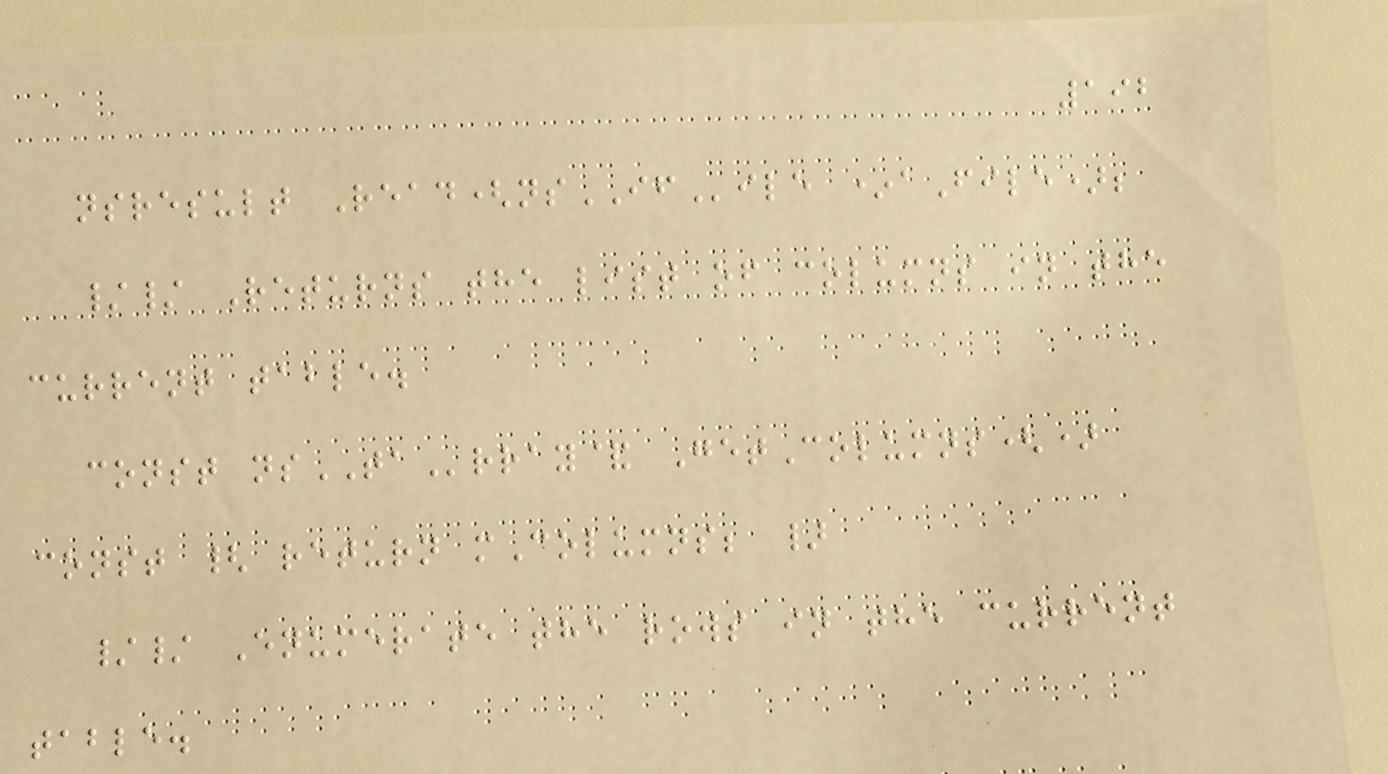192
nsresult Read(nsIFile *aFile);
// Returns the list of columns in the
current table.
const nsTArray& GetColumns()
const { return mColumns; }
// Enumerate the rows in the current
table.
